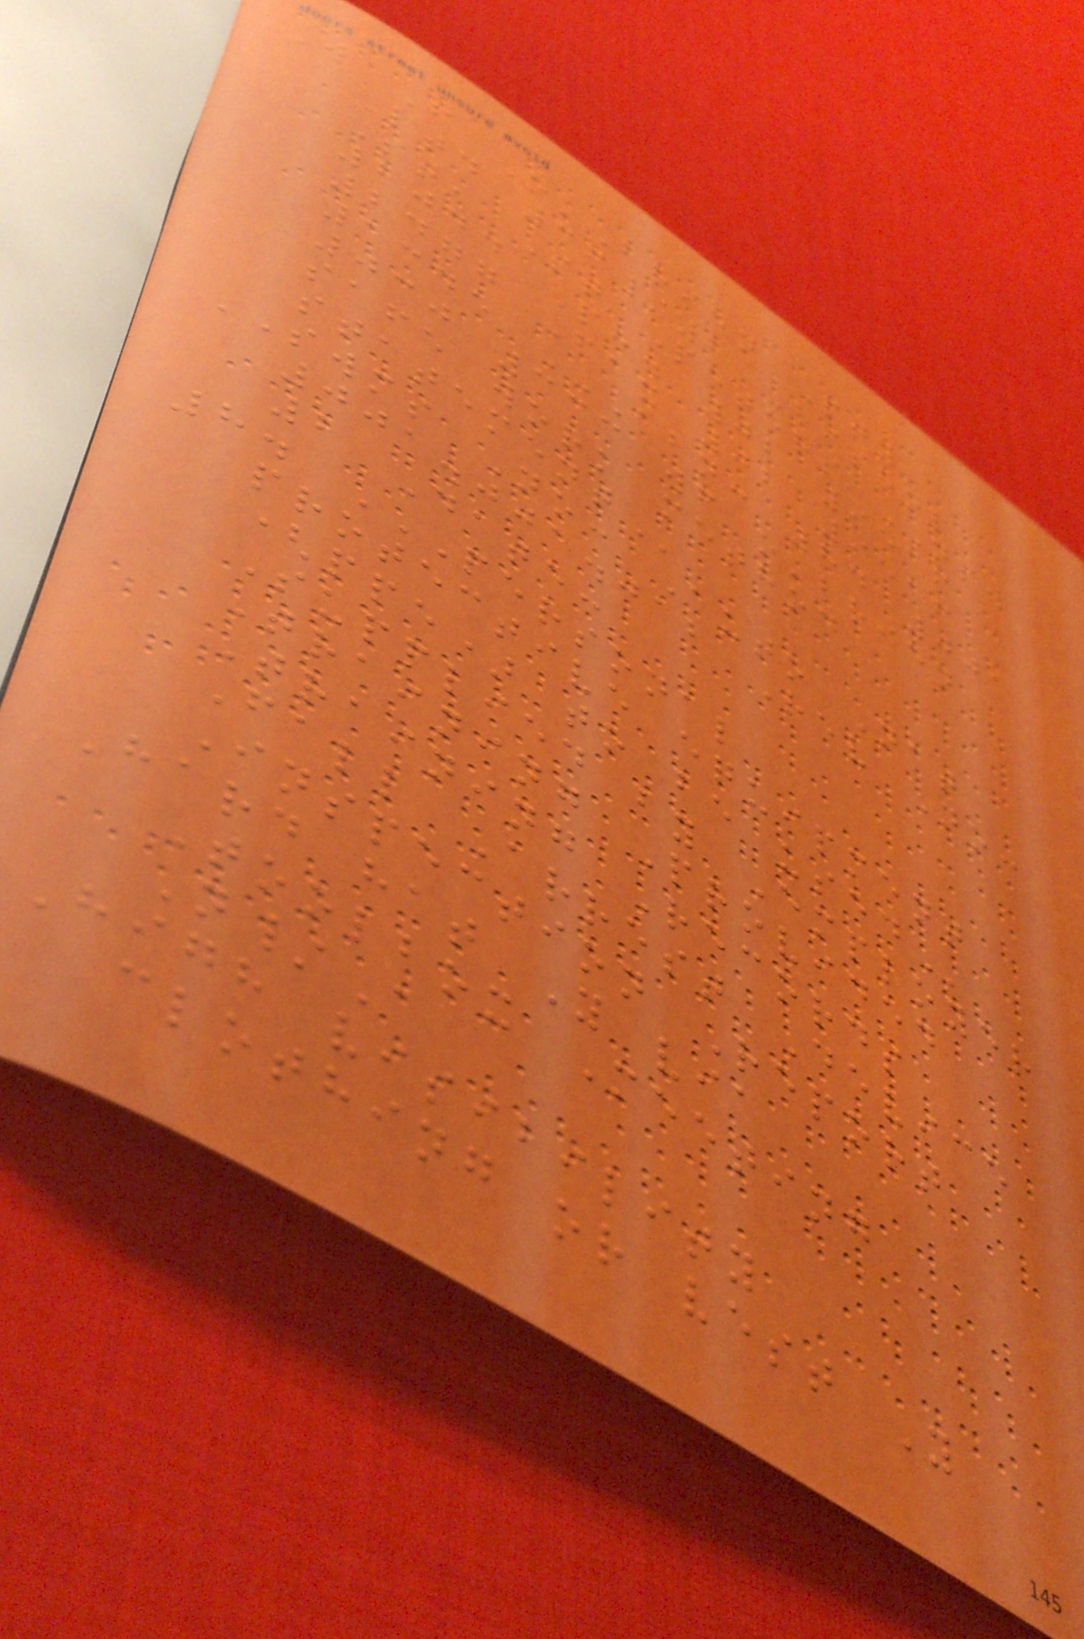W F O'Brien Pty
Ltd 36/2 Bishop
St, St Peters NSW
2044 Ph. 02 9516
2477 Fax 02 9516
1345 ABN: 84 001
030 333 WF O'BRIEN
SAFE WORK METHOD
STATEMENT
SWMS No: Auto Nat
001.001.012 Rev No:
2 Date:
8. PERSONAL
PROTECTIVE EQUIPMENT
(PPE) TO BE USED
Supplied by Employer
Training Provided
Training Records
Fall Arrest Device
Inspection Report
Hard hat Y via
Toolbox Meeting
N/A
High visibility
clothing or vest Y
